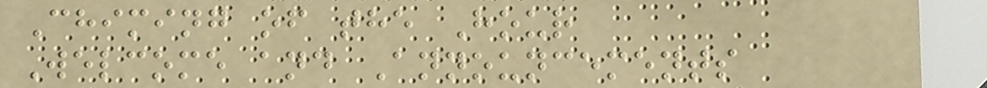Chiming of the Hour
Welcome and Announcements
